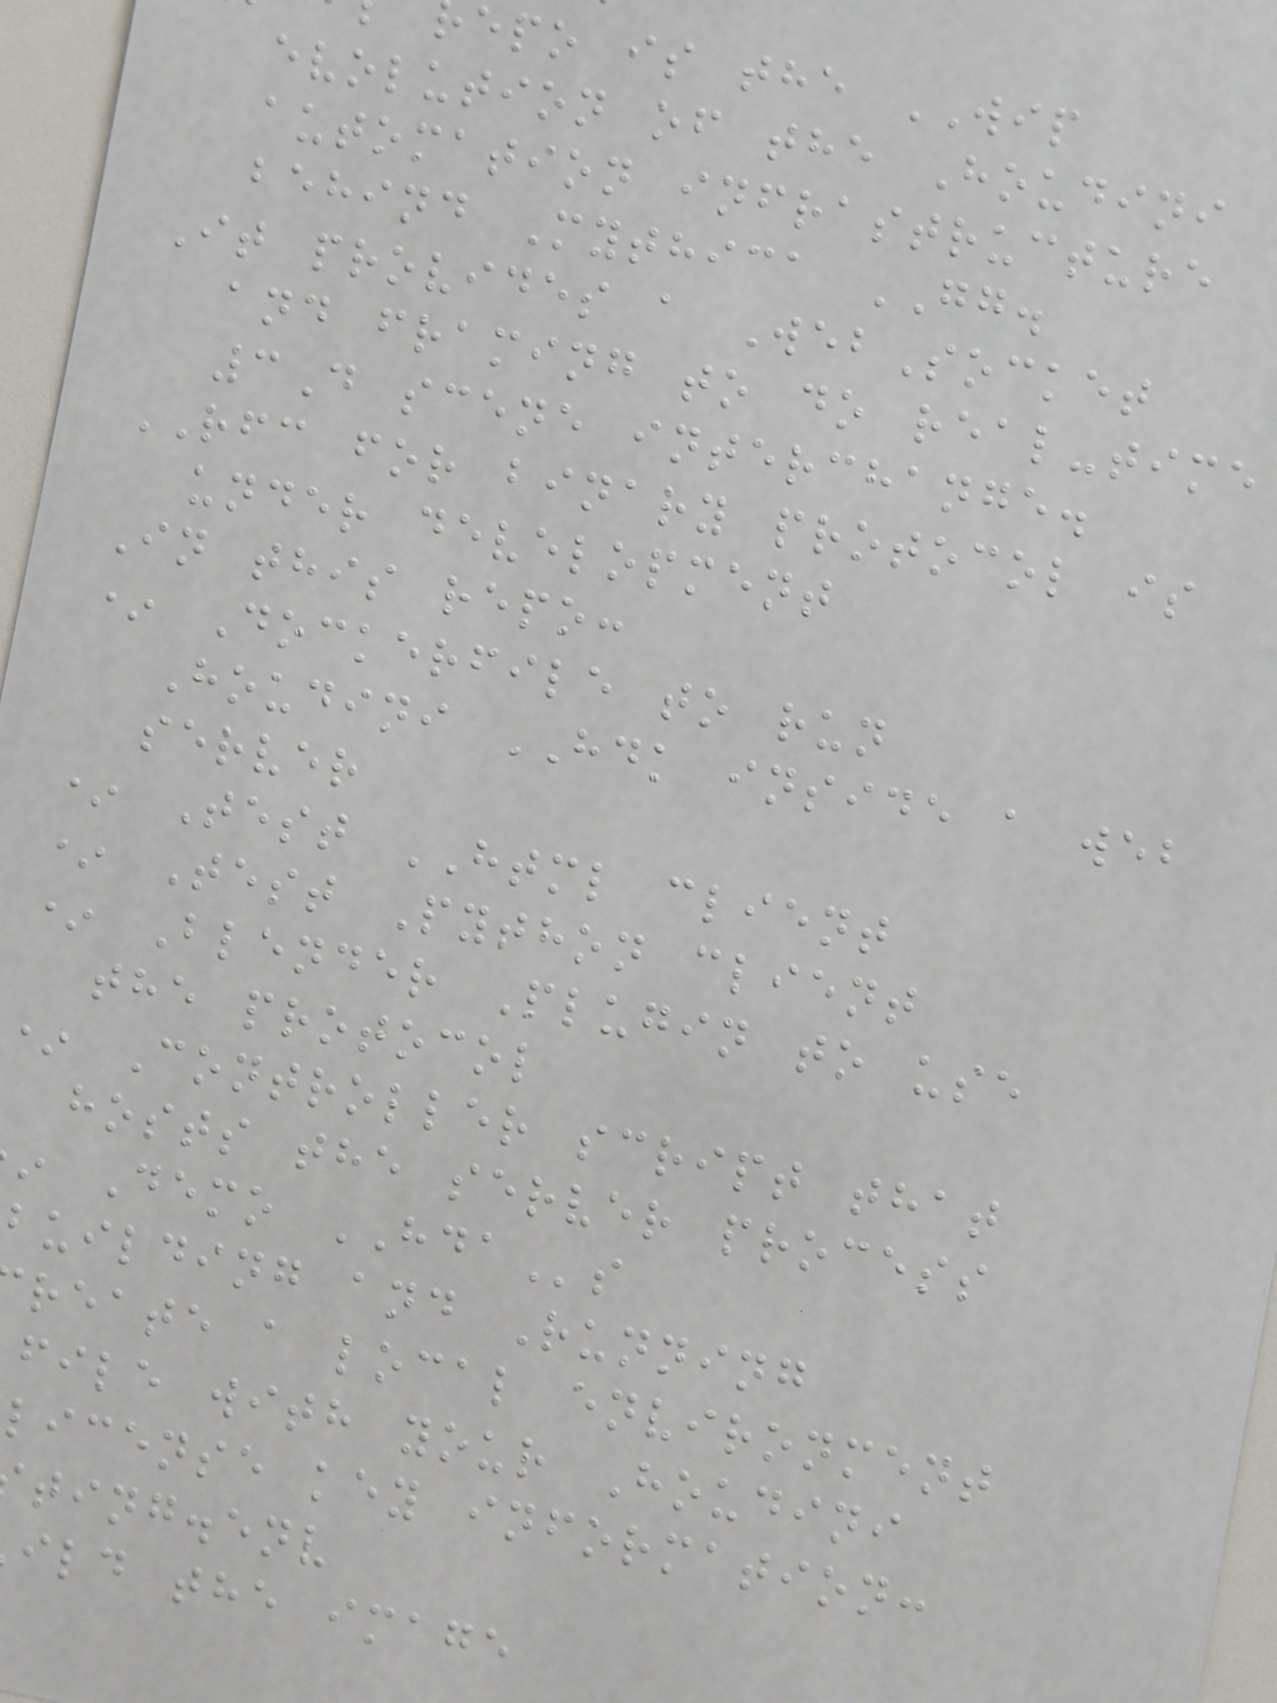epo is the WIP
evolution of the Houdini
automation infrastructure
behind Mythica GG.
It provides a WebSocket
and framing to do real-time
3D scene interchange.
RFC for binary protocol is
under development
In this repo:
* Dockerfile to run
Houdini HDK inside a web
server
* Test HTML client
* Test Python client
* Blender Plugin to use
the protocol
* Controller script that
hosts the server process
Demo HDAs
building and Running
reate a local environment
file with your Houdini
license key information:
ting.env
ild the image
